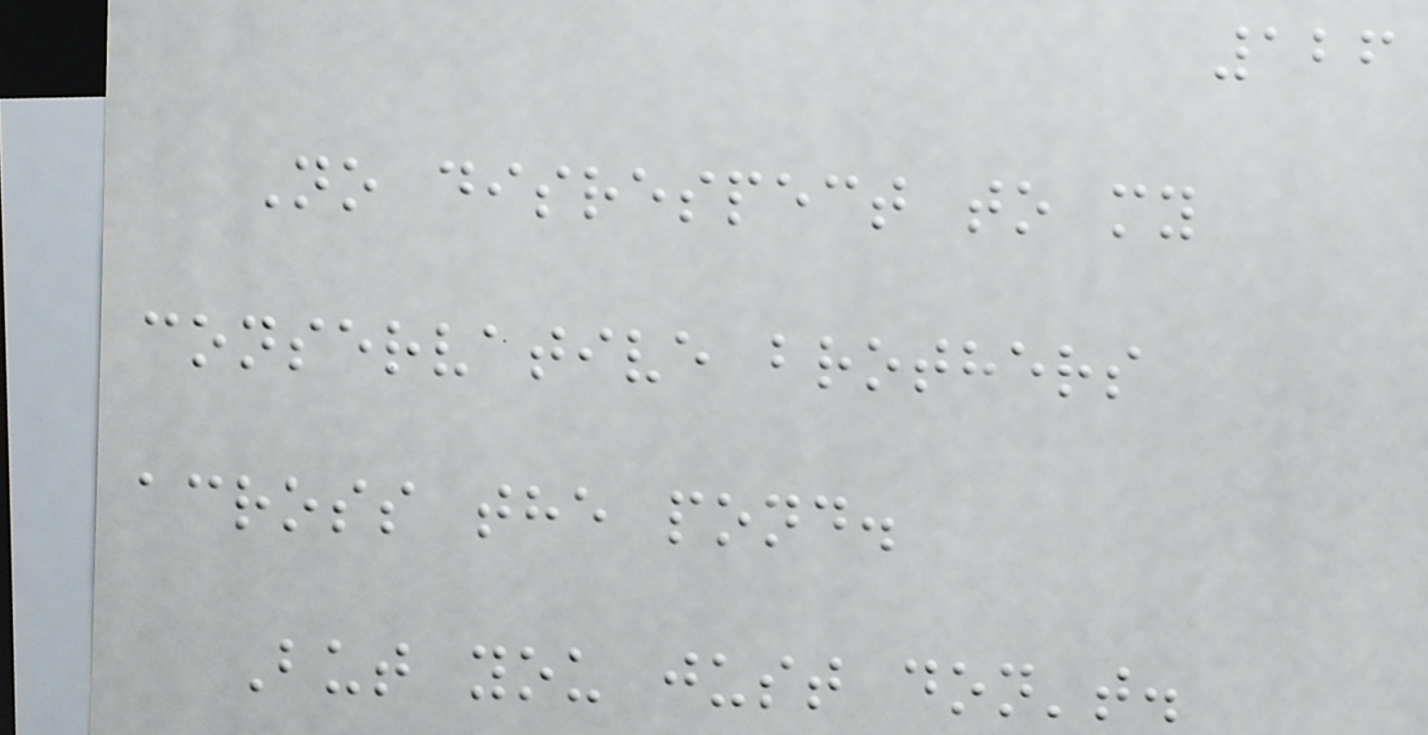126
No disrespect to my
conservative brothers
across the pond.
But you just don't.
